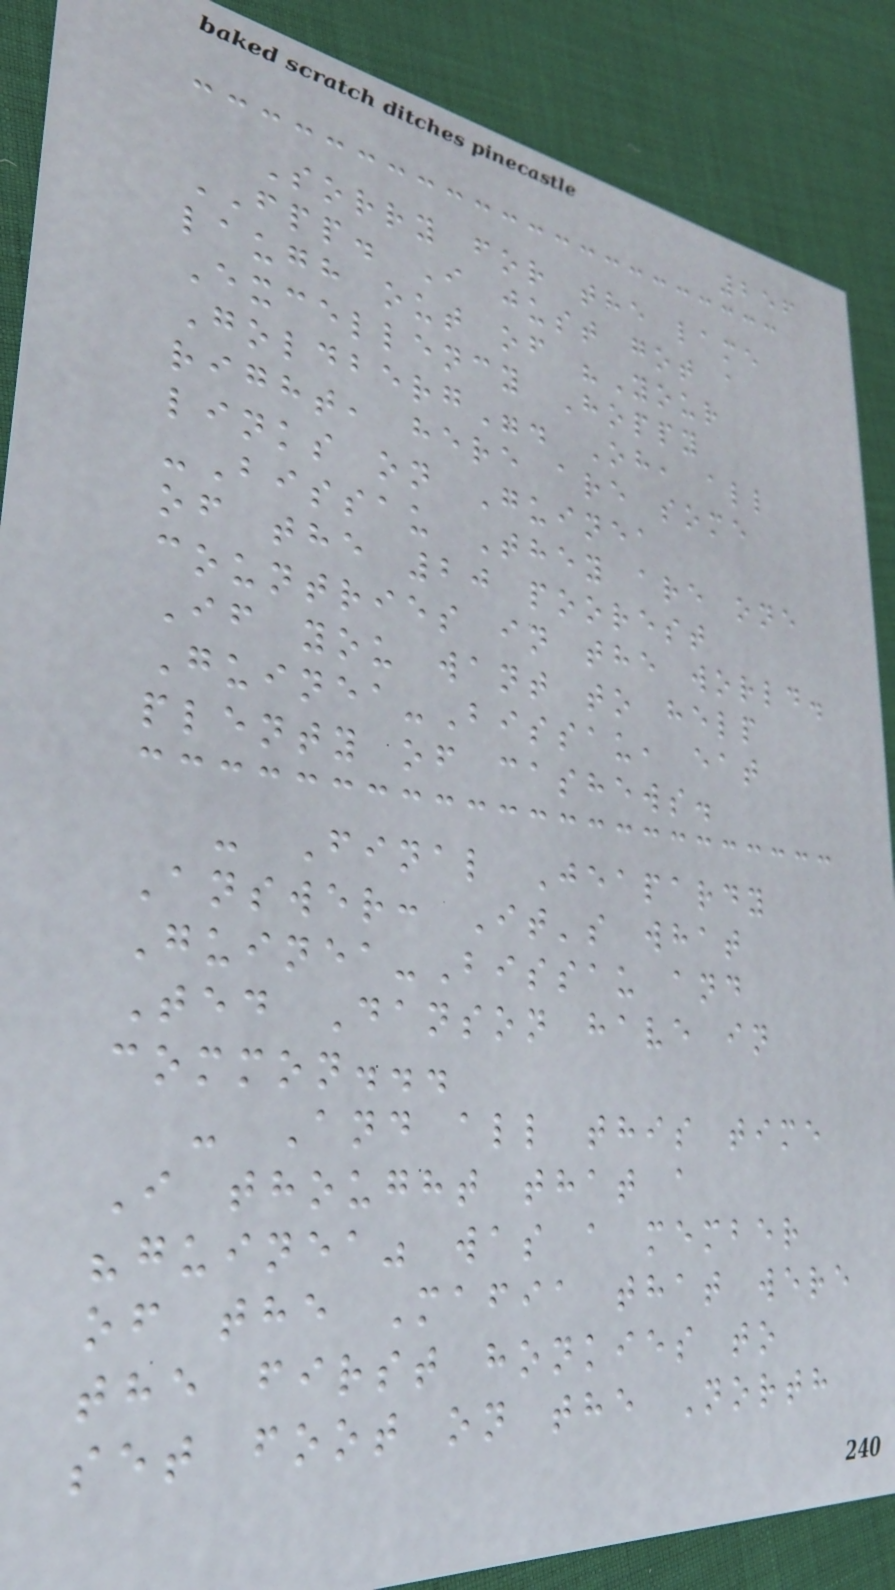256
Sorry for the lame
FPP. I just got a
laugh out of "Your
Excellency Hoppy
Goldberg". Oh, all
right, here are some
links on Guinea
-Bissau They are one
of the 20 poorest
countries in the world.
If you want to help
Guinea-Bissau, eat
plenty of cashews.
- Final Jeapardy
Answer: It's what
Guinea-Bissau and
Ted Danson have in
common...
- And all this time
I thought that a
"guinea" was a member
of the Mafia that were
the first honkies to
set foot on the North
